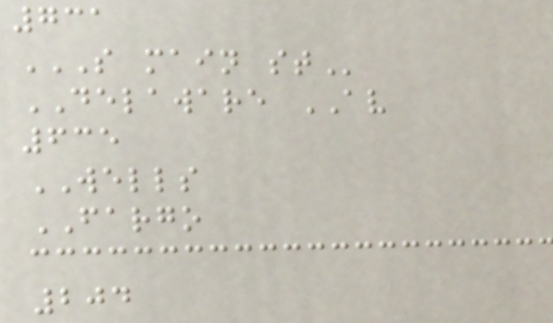731
S MAIN ST
DELAWARE AV
635
WELLS
FARGO
204
